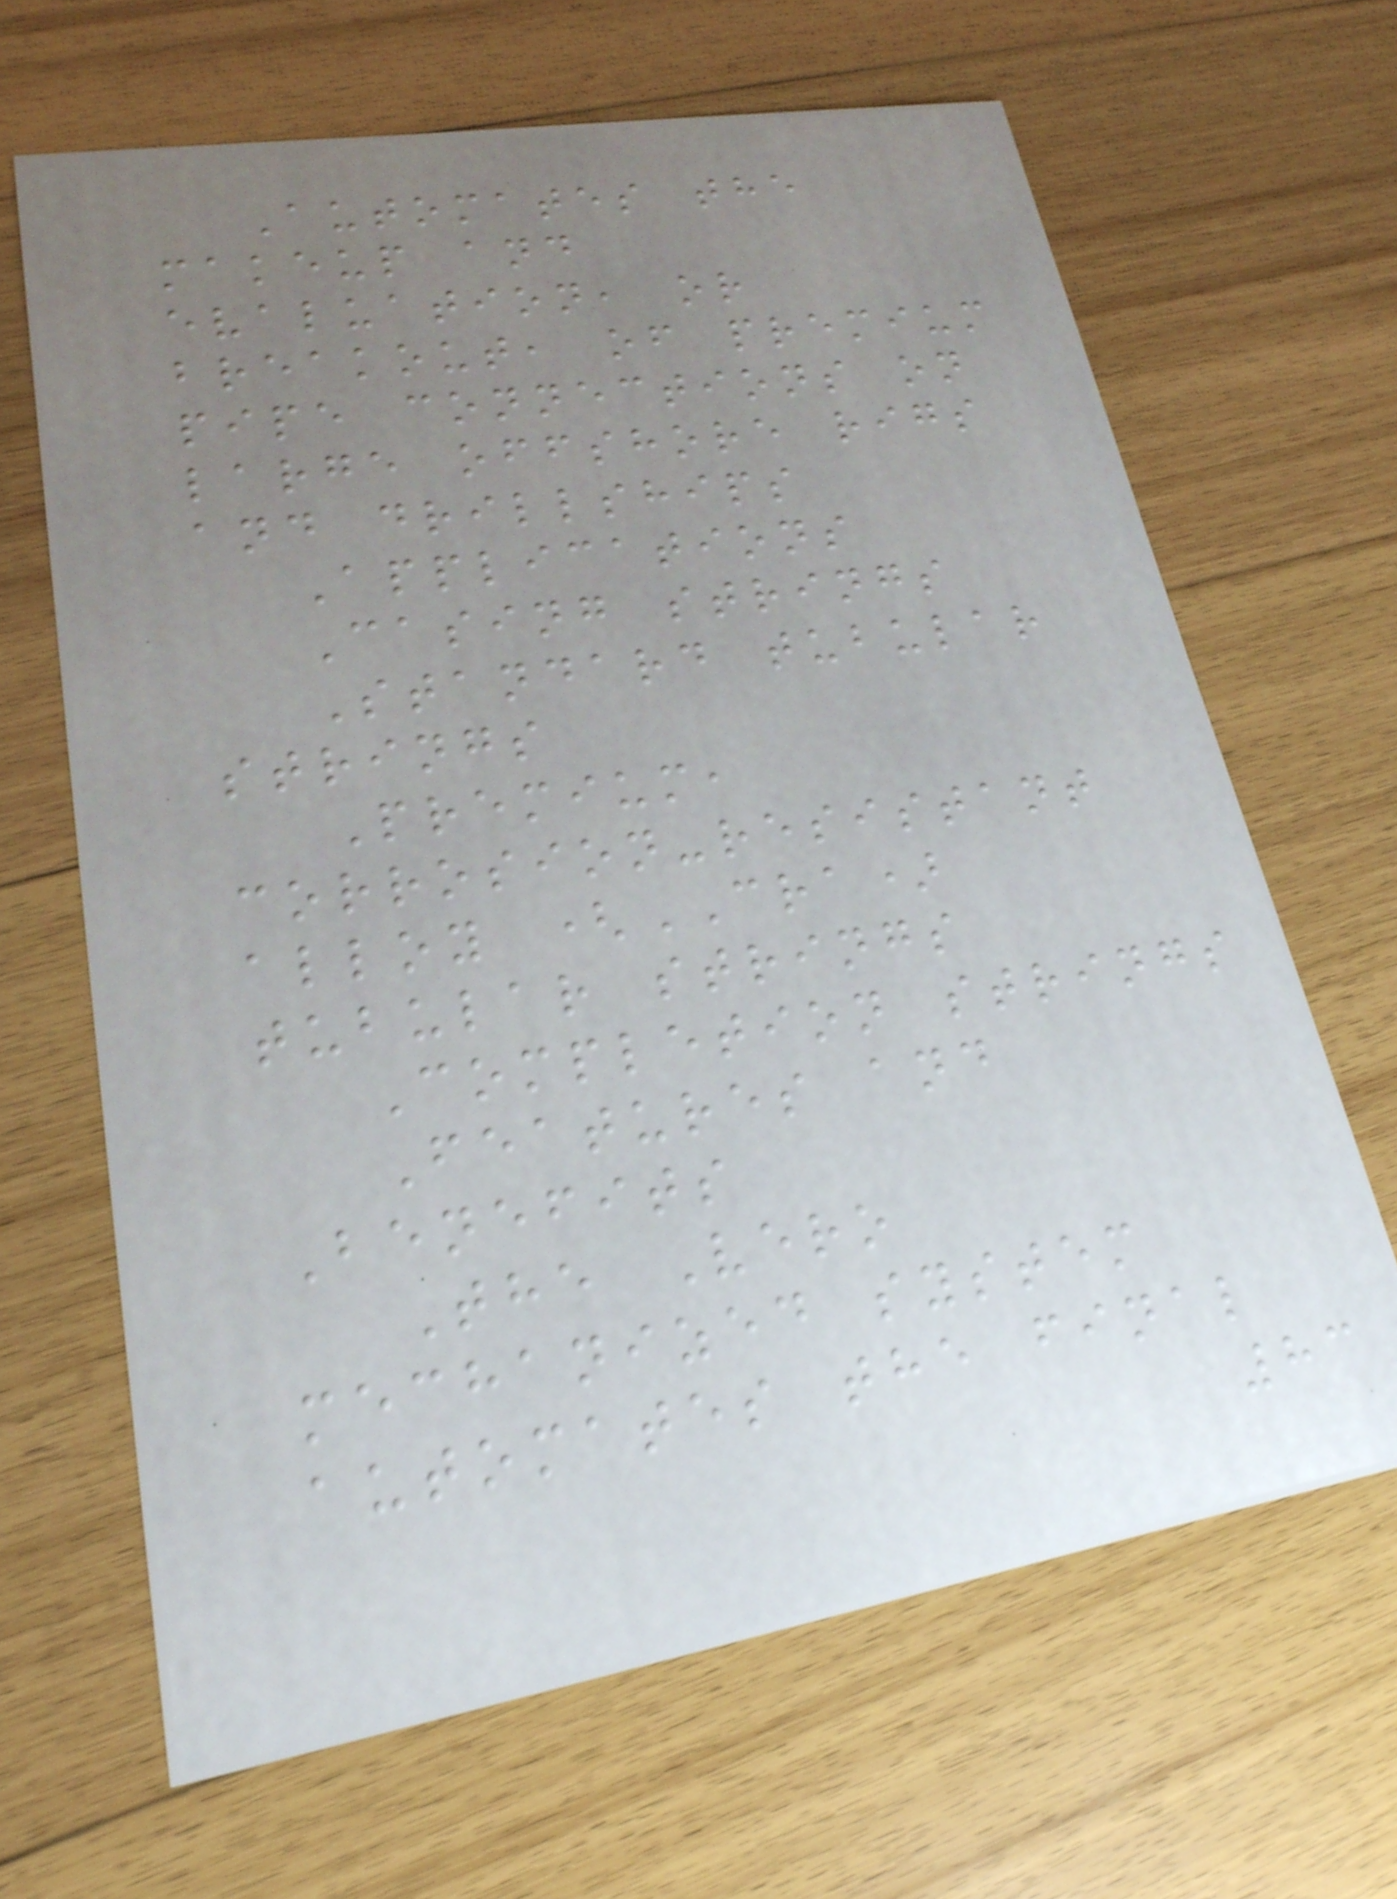Automates the
makeup and
evaluation, or
breakout, of premium
pipe connections on
large offshore rigs
and drillships
Applications
Casing strings
Standard tubular
strings
Premium,
corrosion-resistant
alloy (CRA)
tubular strings
Completion strings
Features and
Benefits
The Vero
mechanized system
automates the final
83
